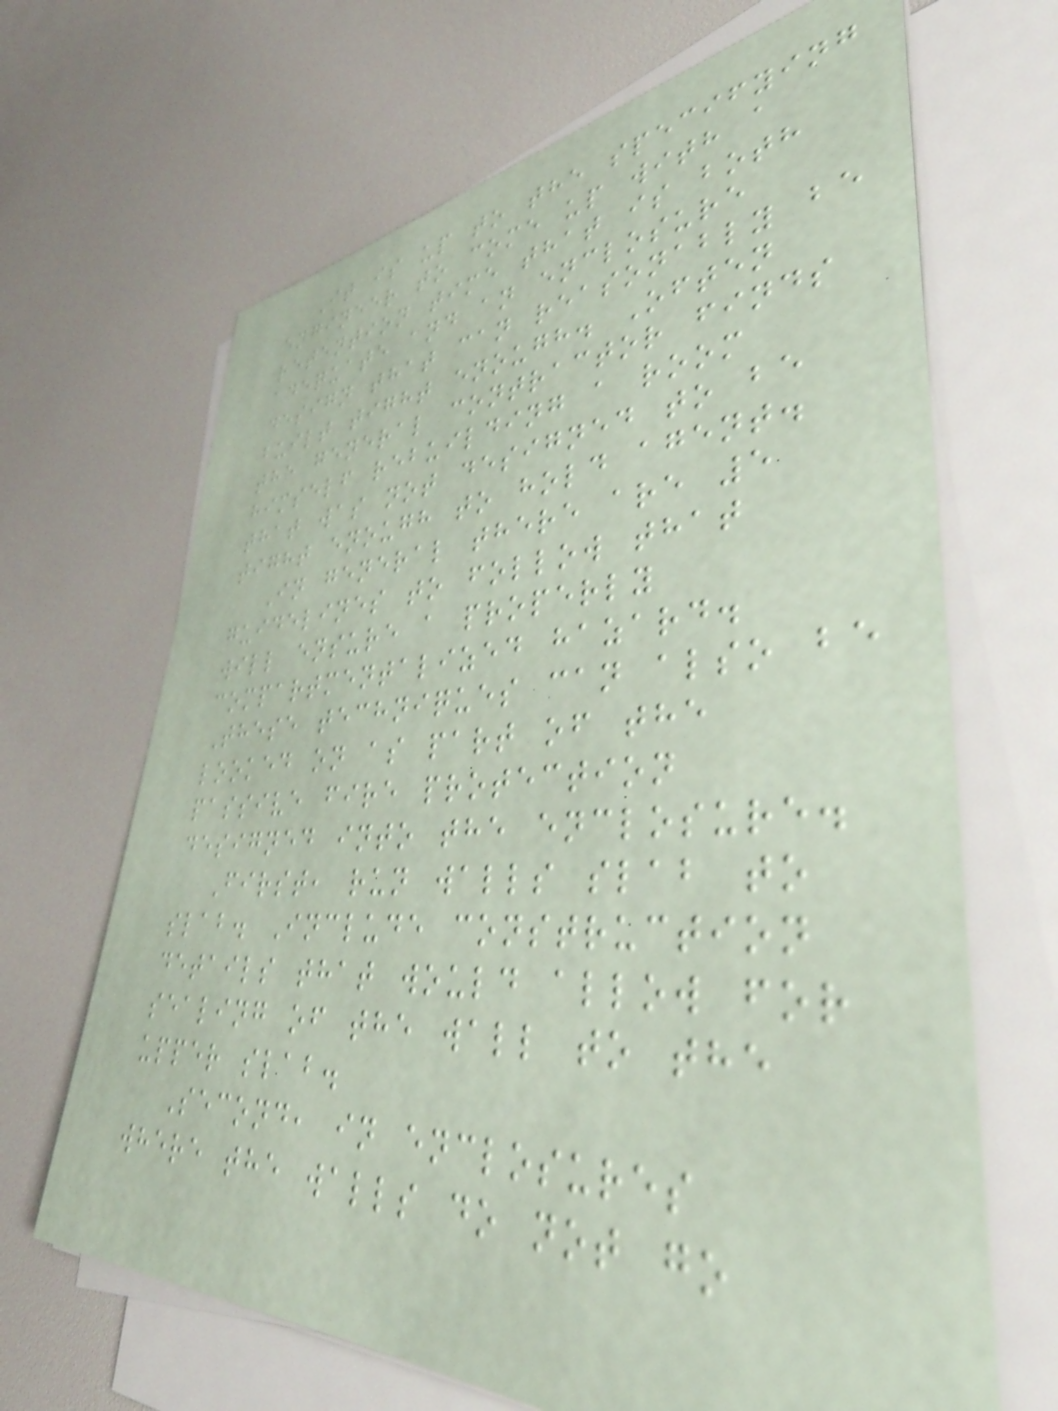It is up to the specifying
engineer to come up with a
retention time that is both
adequate and an enclosure
design that can reasonably be
built tight enough. Often
the general contractor finds
himself rebuilding a room
that was not designed to be
tight enough to hold agent.
In general there are 5
guidelines to follow that
will ensure a properly
compartmentalized hazard.
These techniques can also be
looked on as part of the
passive fire protection
designed into the enclosure.
First, run walls slab to
slab. Include construction
details that would allow for
sealing of the wall to the
upper slab.
Second, in enclosures
where the walls do not go
